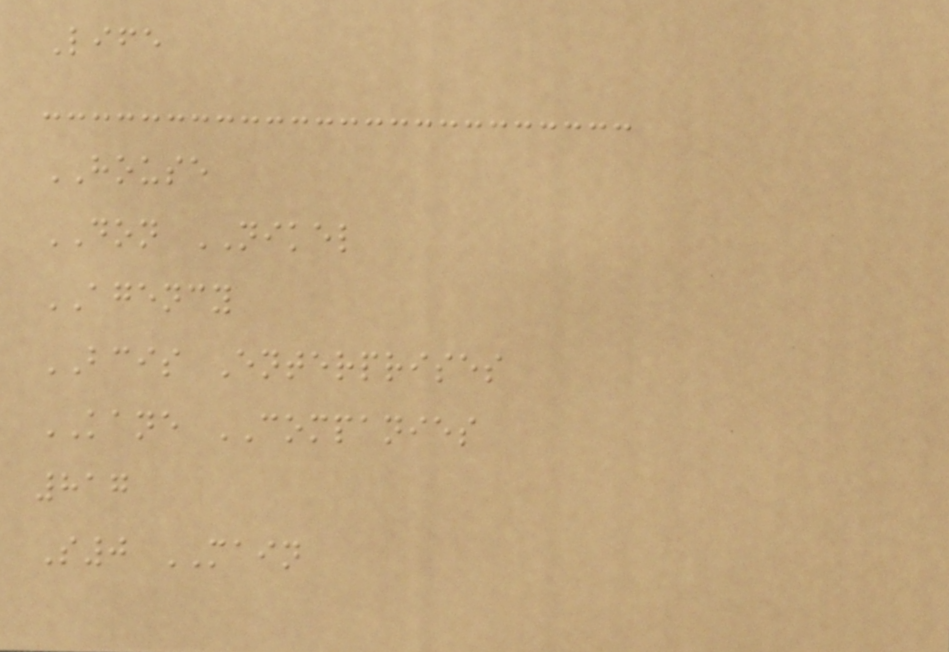Life
HOUSE
DON NIKEL
AGENCY
BCIS Enterprises
KANE COMPANIES
817
S0 MAIN
